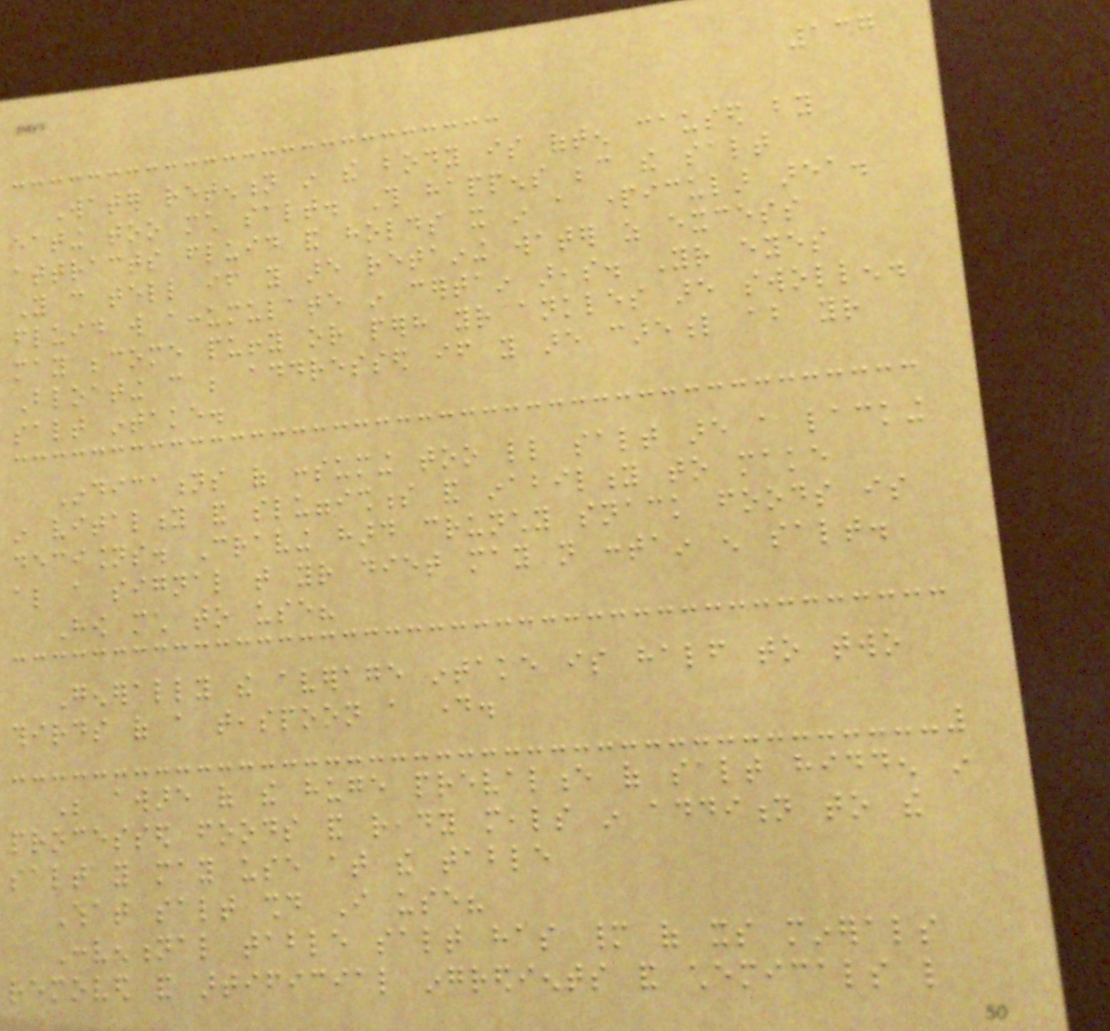137
Water retention in the body is often caused by
eating too much salt. This happens because the salt
attracts fluid and holds it in a particular area.
You can tell if you are retaining water as excess
fluid will accumulate in certain areas. Your eyes
may become puffy or perhaps your ankles are swollen.
Bloating can be addressed if you are careful about your
salt intake.
Indications of consuming too little salt are a lacking
in vitality and sluggishness and inability to make
decisions. Craving hard crunchy snack foods is
also a signal that your diet may not contain enough salt.
How much to use?
Generally the average intake is half to two
thirds of a teaspoon a day.
Be aware of the huge prevalence of salt hidden in
processed foods and ready meals in addition to the
salt you may use at the table
What salt should I use?
Conventional table salt has many of its minerals
removed and artificial ingredients and chemicals like
